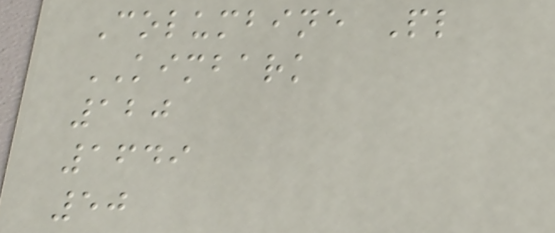Columbine Pl
KIMBARK
120
1649
50
